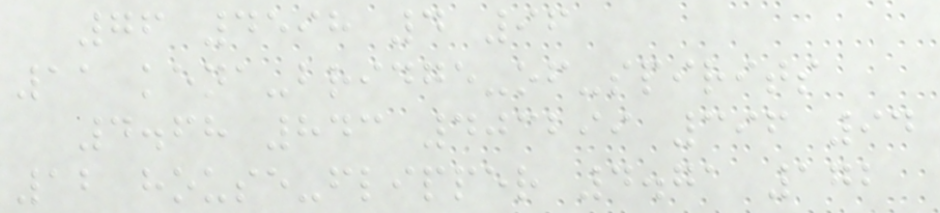76 4598 4 96
11 kena-bridge-of-spirits
4.68 843 403299 396 94
12 house-flipper 4.71 172
